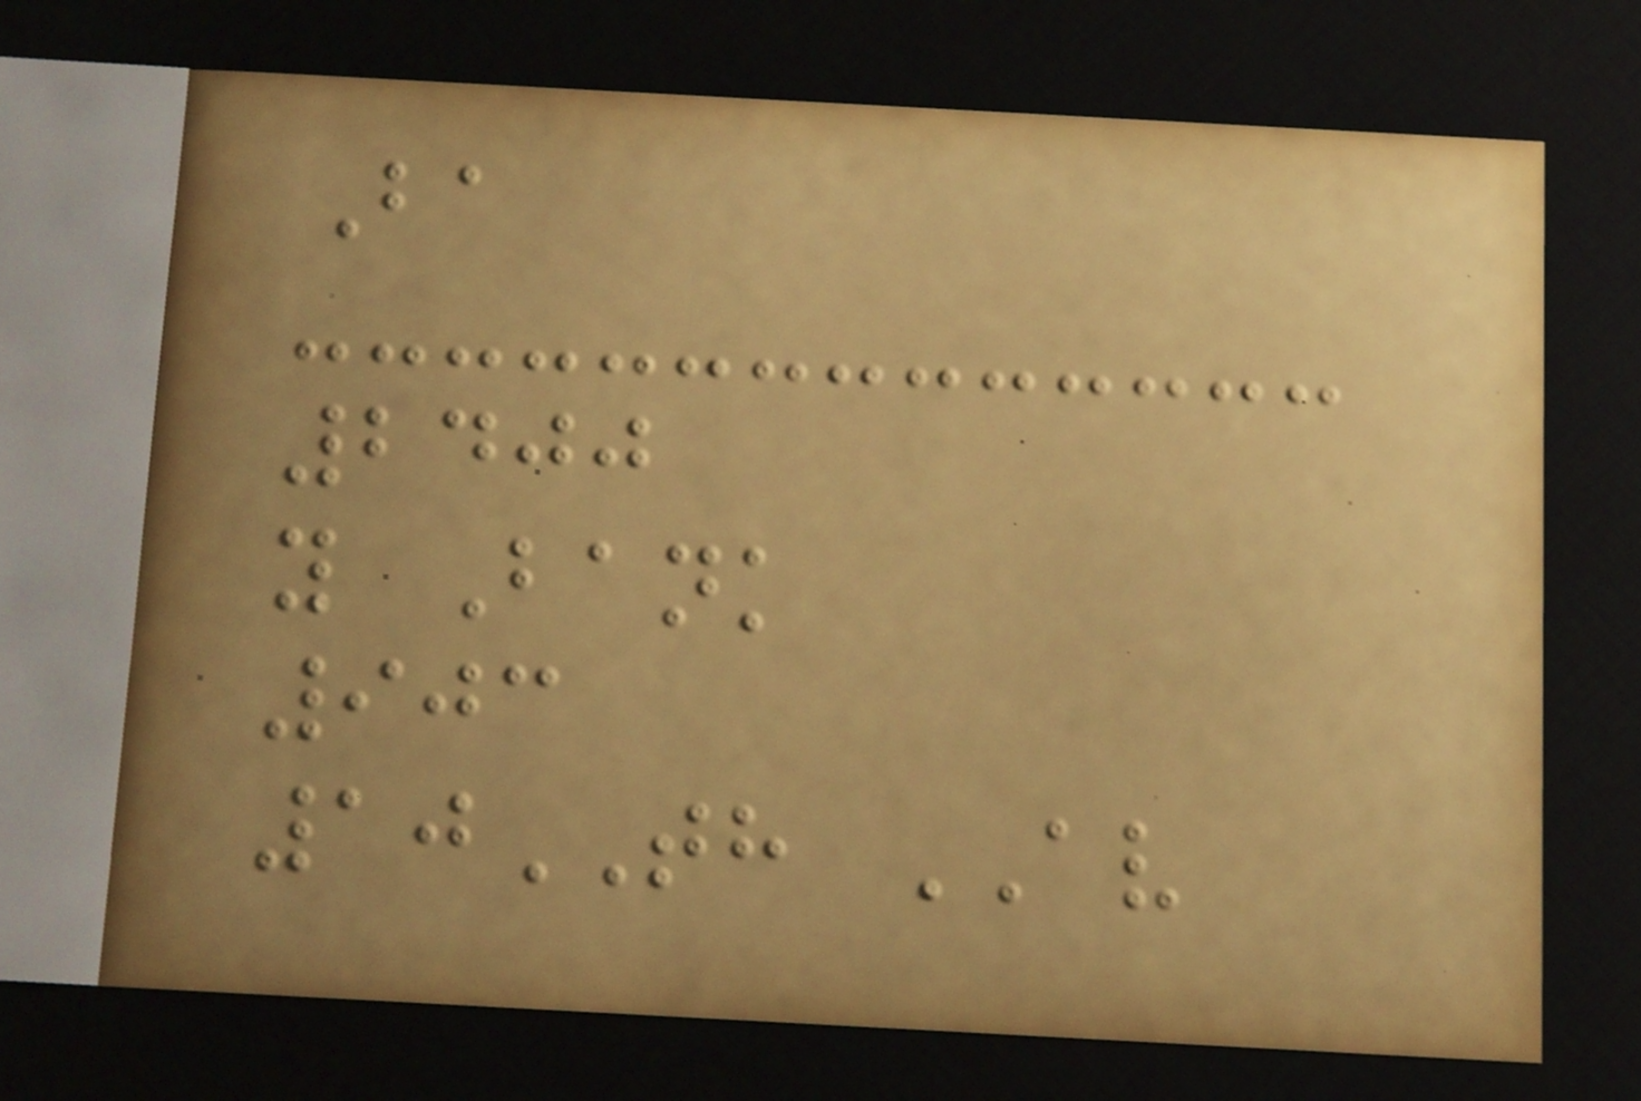Ba
2400
y Bank
903
10TH AV
